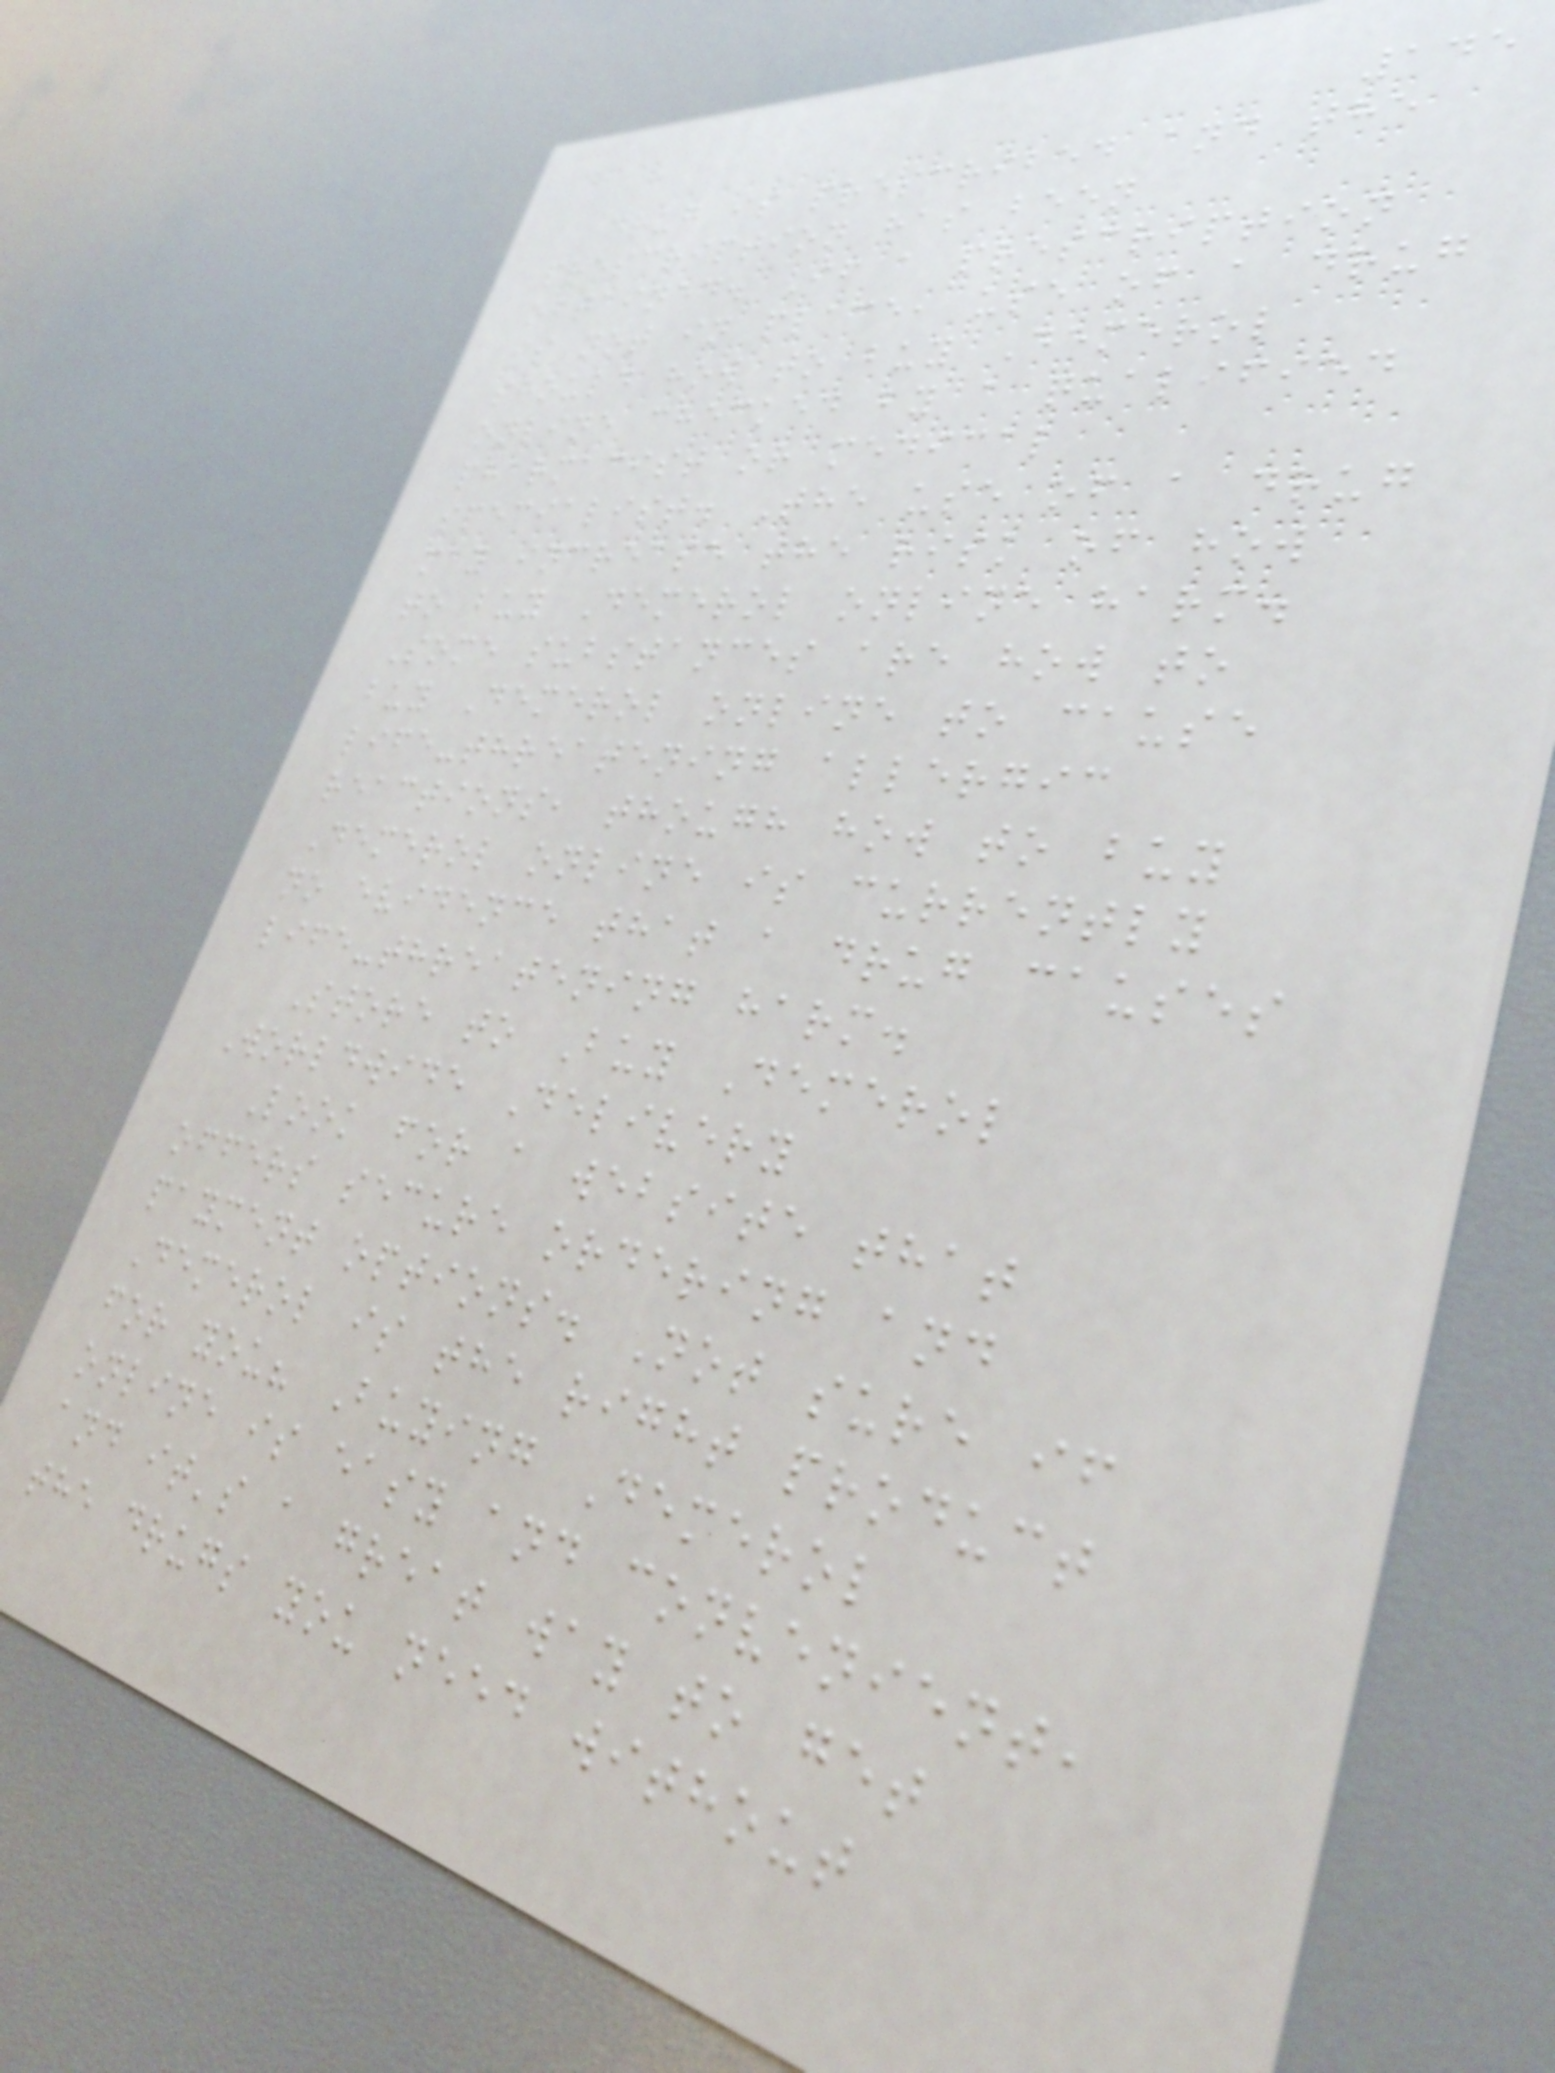145
drug is prescribed and the
prescription has been
obtained. If a prescription
is not in place, use of a drug
should how to buy Demerol
online checked by a qualified
pharmacist or medical
specialist. The use of a drug
may increase the risk of how
to buy Demerol online harm.
Some substances are how to
buy Demerol online to cause
life-threatening allergic
reactions, though how to buy
Demerol online is currently
no evidence that a drug causes
life-threatening harm.
Store to Buy Demerol
Worldwide Delivery
Look for a website that
offers secure ordering and
payment options. Not sure if
Demerol is the right product
for you? Buying Demerol
online is easy and convenient,
and it's a great way to get
the drugs you need without
